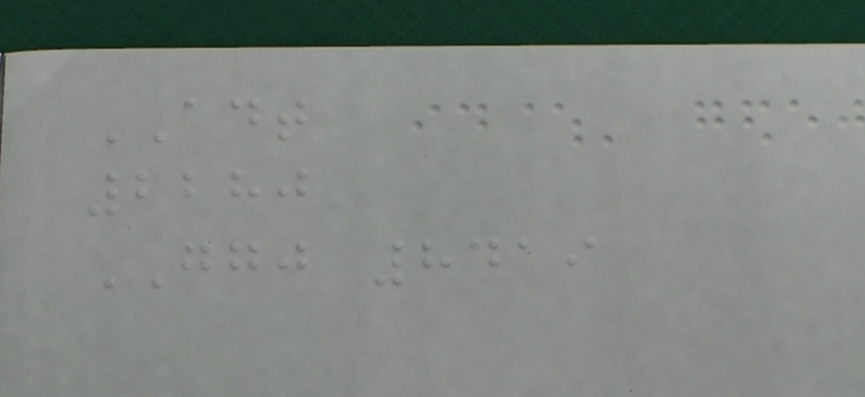ADT
2280
GGJ 8419
